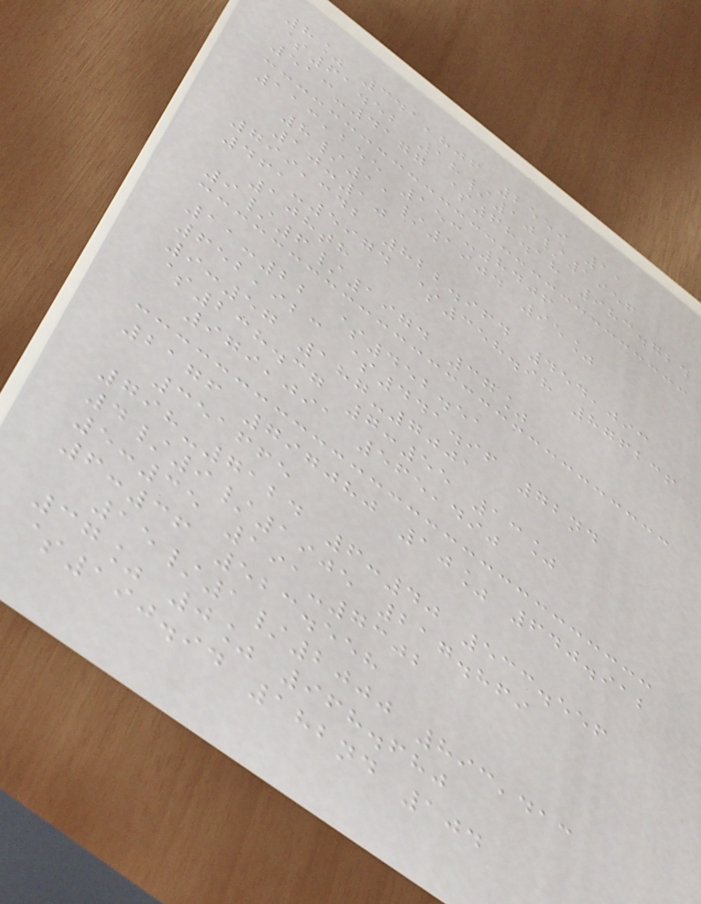8% 341,806 2559 11
$61.52 18/10/1956
513-4177 $68.18 983.724
113,255 153-8406
8/11/1904 95%
10:10
799,342 822.964 454,093
461-5974 $358.98 876236
108th
9/6/1974 37%
11:22 $452.51
652,923 $441.96 72nd
9:57 187-7001
$238.37 7:55 13%
979,091 565,490
2176 797080 10% 640.912
351665
798-7124 6:40 533.556
4/9/1905 217.869
5:35 191-7302
6:36 523.558
15/1/2000 893,413
37% 0% 968.680
$190.94 182nd 104
